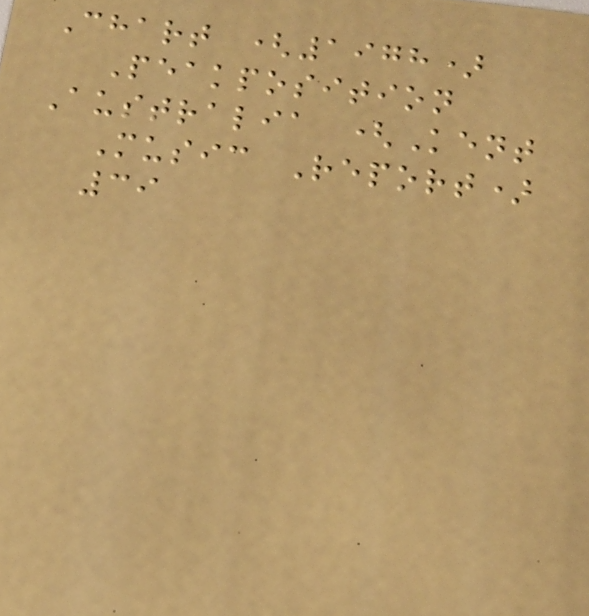Chart (1978)
Peakposition
Australia (Kent
Music Report)
39
